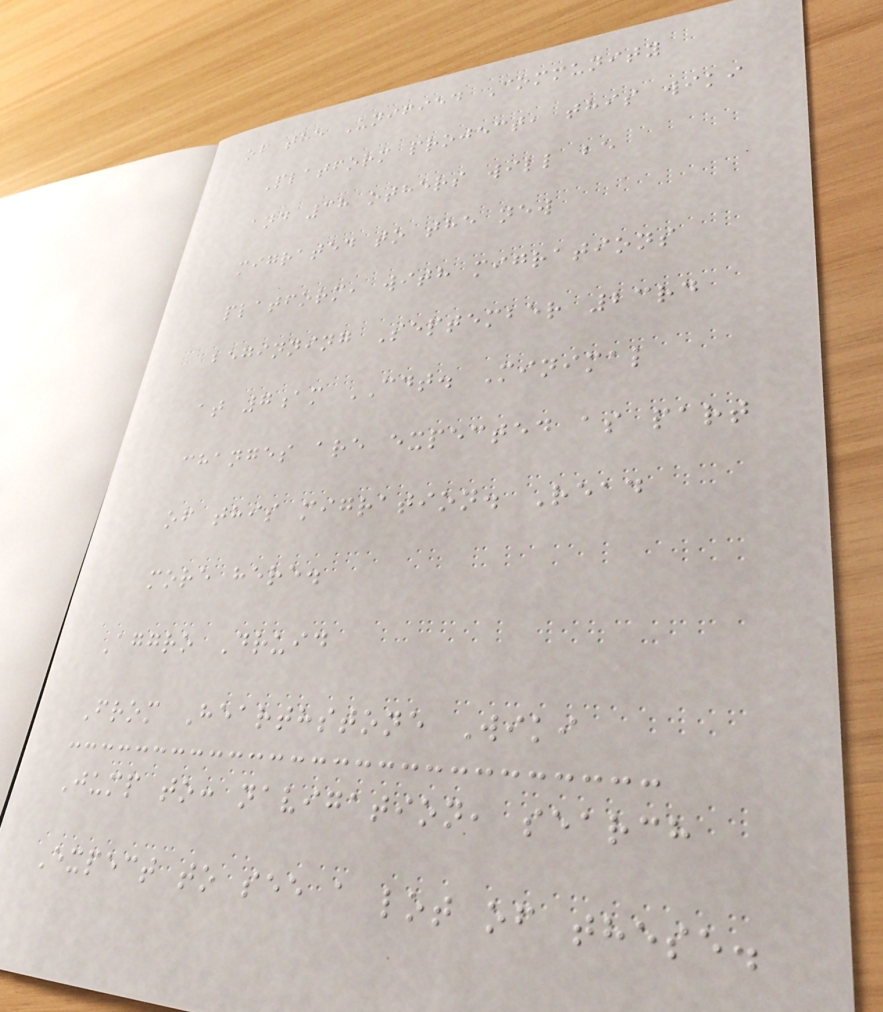of the Unified Community
Platform project, this wiki
and 38 others will be
migrated to the new
platform, with migrations
beginning September 23rd
at 7am CDT. Minimal
changes are expected as part
of this migration. Read
more here.
Aggro Druid
From Hearthstone Wiki
Jump to: navigation, search
Expect to see a lot of these.
